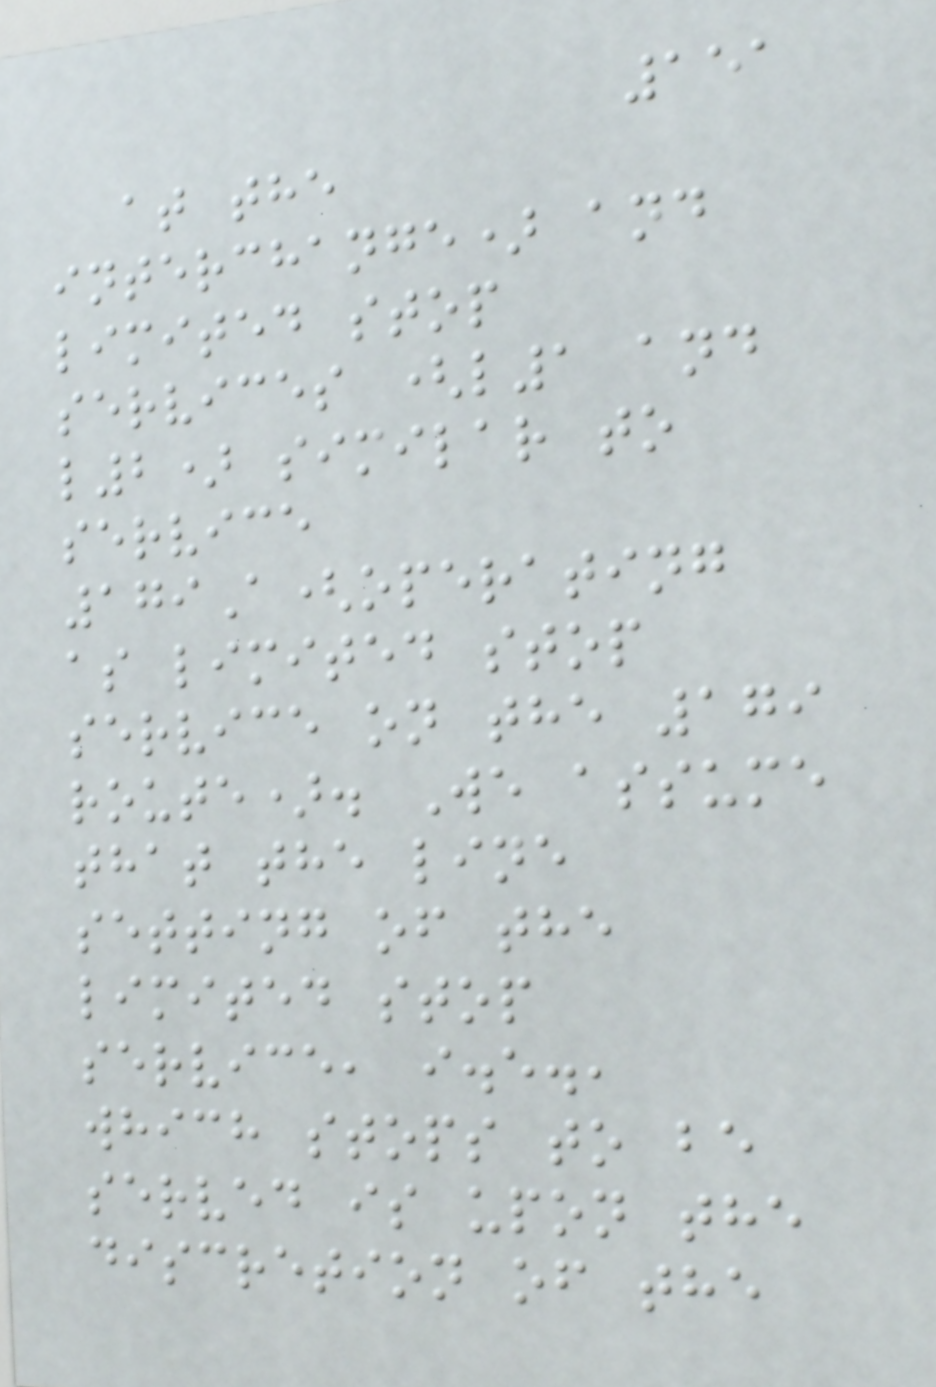151
at the
interchange) and
limited stop
services (l1 and
l2) similar to
service
179A(operating
as limited stop
service on the 179
route). We assume
that the line
setting of the
limited stop
service, i.e.,
which stops to be
served is upon the
discretion of the
